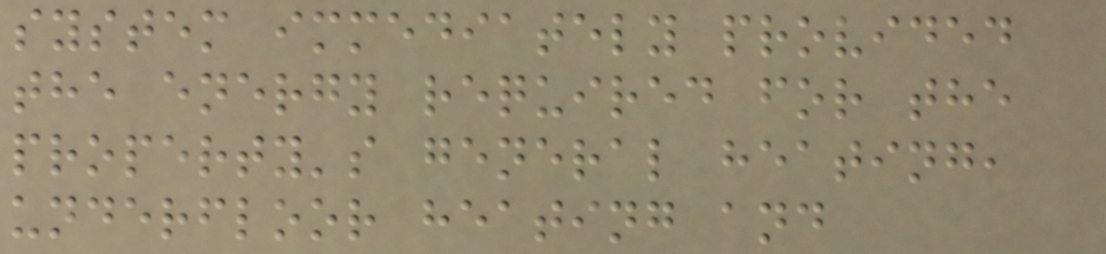system immediately provided
the energy required for the
property's general heating,
underfloor heating and
